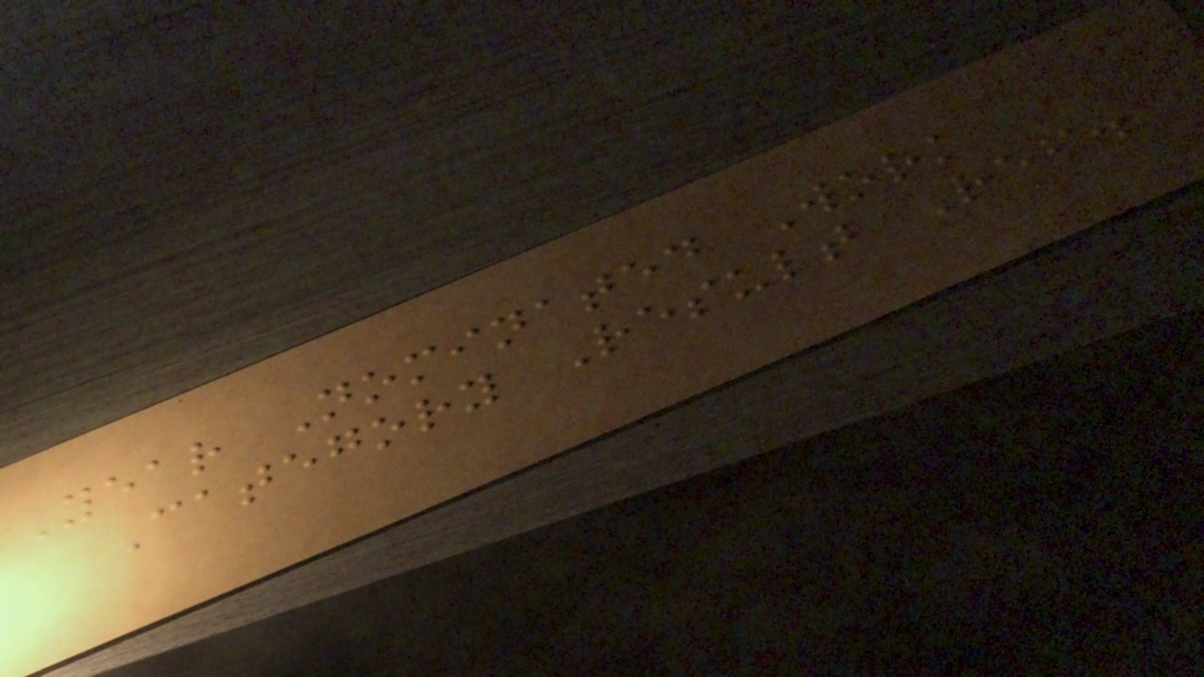Year Nominated Work
Category Result Ref.
